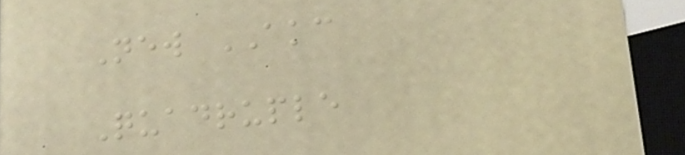New AKC
Quadruple
